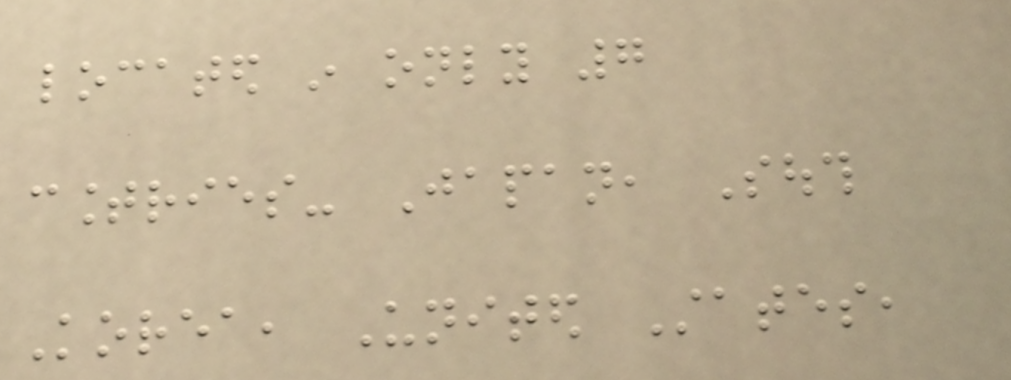located in only 7
countries- Japan, South
Korea, United States,
